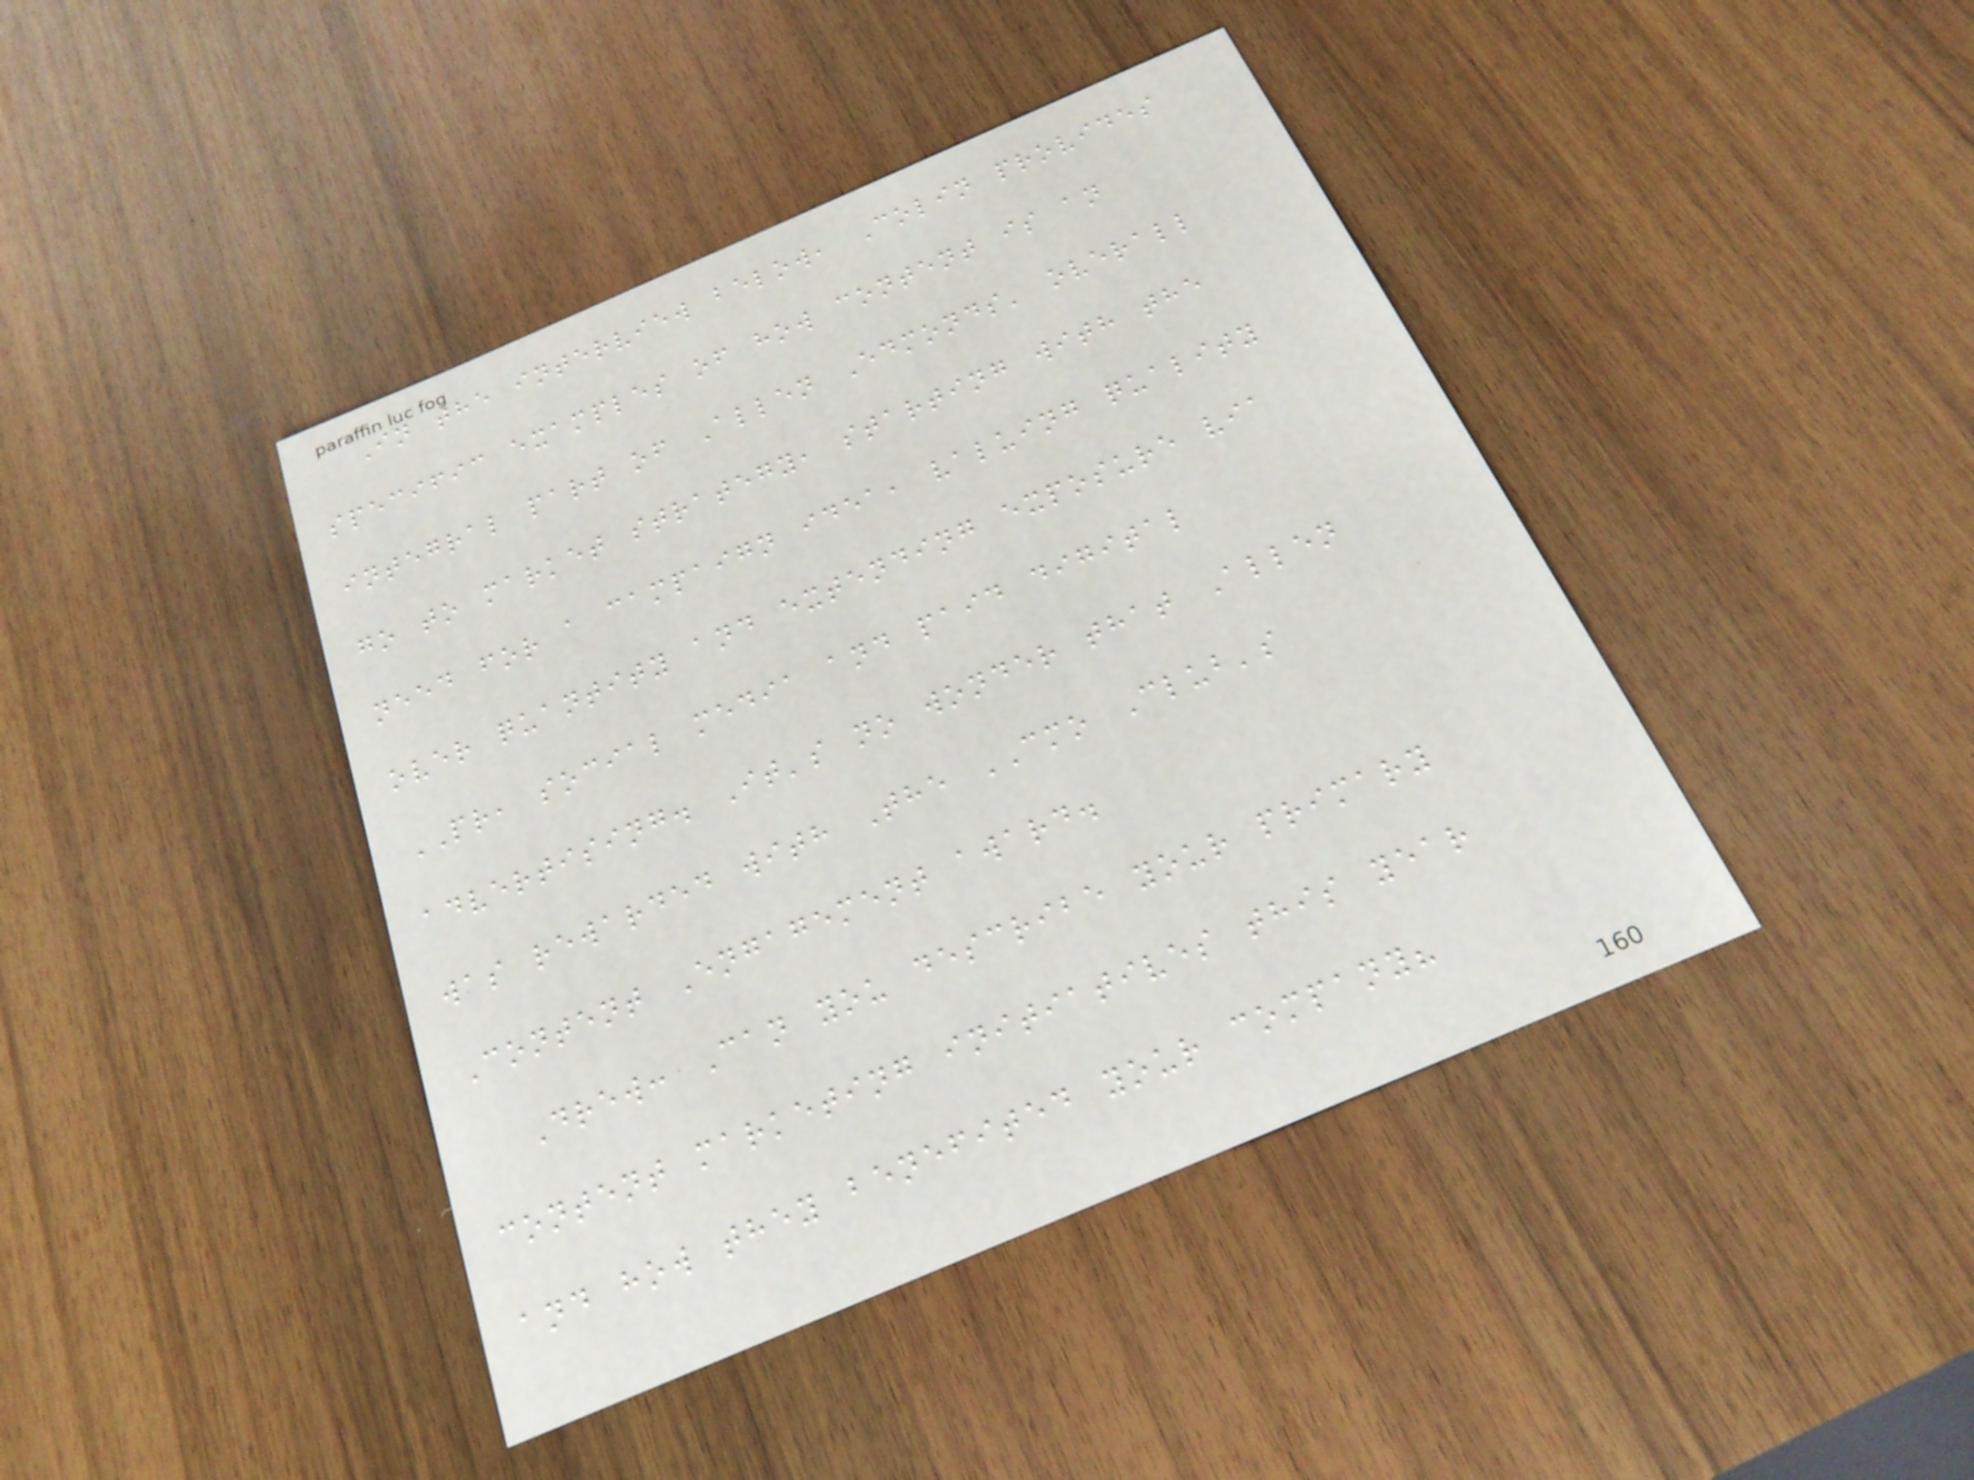In the interview below, Colin provides
specific examples of how content is an
integral part of Allen Edmonds' overall
go to market strategy, starting with the
need for a campaign idea, valuing quality
over quantity and extending exposure via
PR, social media and paid digital
advertising. It's no wonder that Allen
was rewarded with The CMO Club's
Content Engagement award.
Drew: Can you describe your primary
content marketing initiatives this year
and how they benefited your company?
